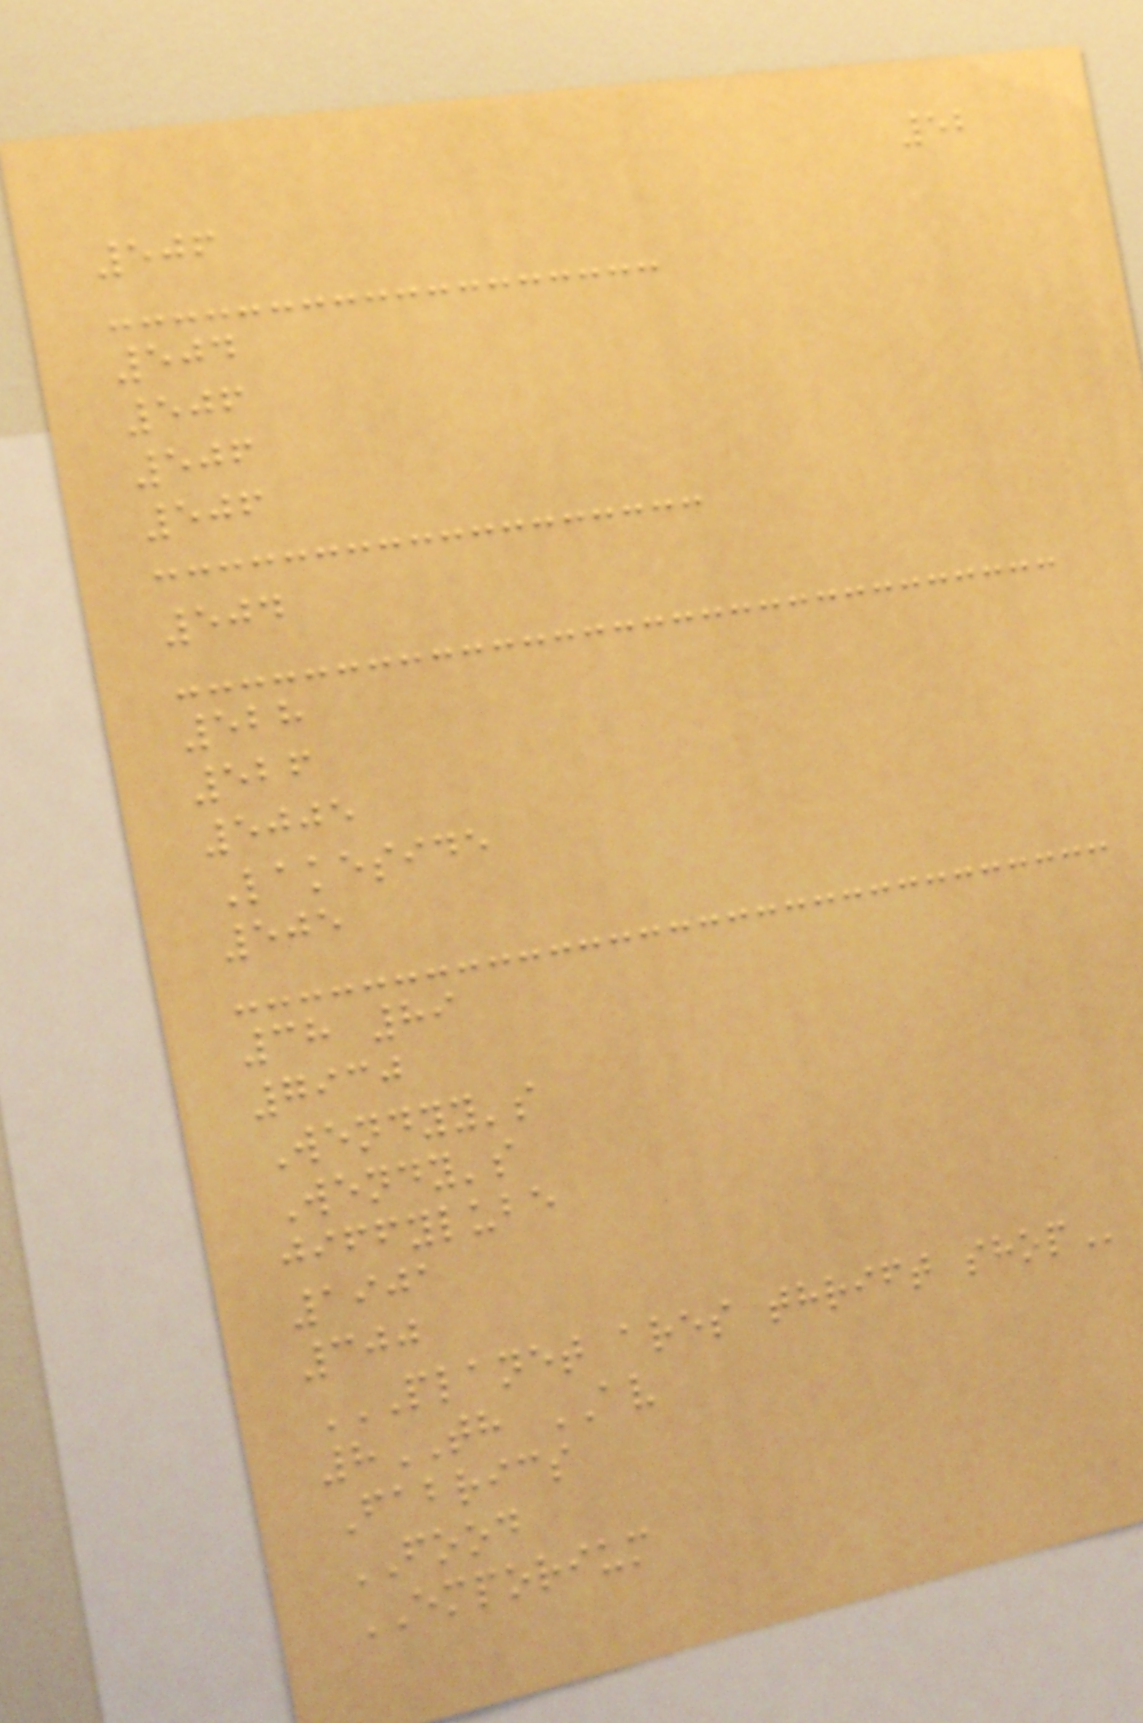52
506
504
506
506
506
504
528
526
5005
Lakeside
505
38 89
7930
Wendyy's
Wendy's
jiffylube
1901
300
PLANET ARES THRIFT SHOP
8TH AV
Fabrics
FOOD
EMPORIUM
